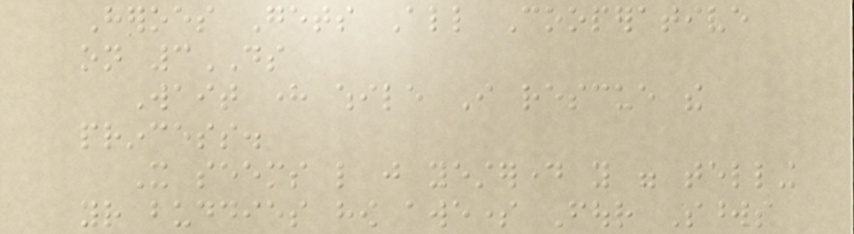Heroes Gets All Cooperative
on 3DS
Wait here while I rescue the
princess.
It seems like just yesterday you were telling
your buddies how awesome Four Swords
